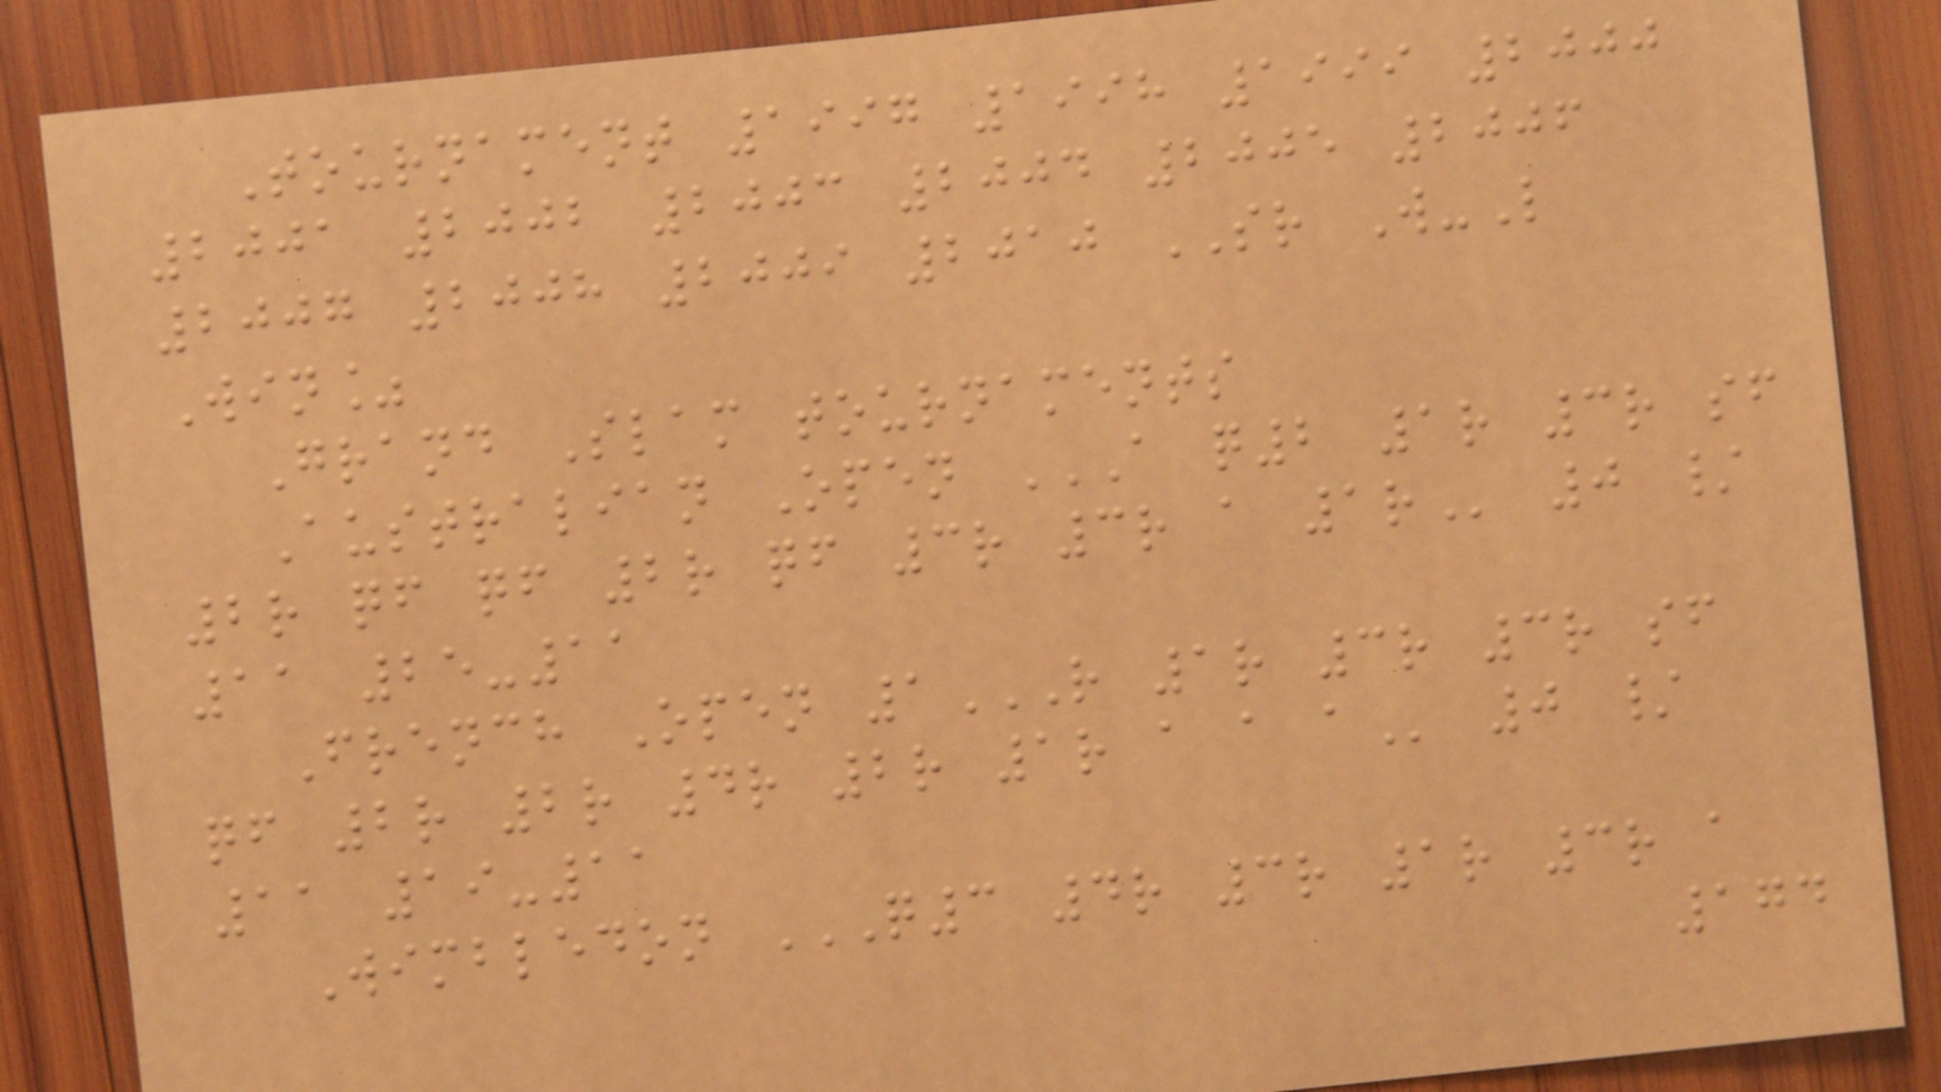Tournament 1997 1998 1999 2000
2001 2002 2003 2004 2005 2006
2007 2008 2009 2010 SR W-L
Win%
Grand Slam tournaments
Australian Open A Q2 1R 3R SF
2R QF QF 2R QF 3R 3R A 1R 0 /
11 25-11
French Open 1R 1R 3R 3R SF
QF 2R 2R 4R 2R 1R A A A 0 /
11 19-11
Wimbledon Q3 4R 3R 1R 3R A
174
